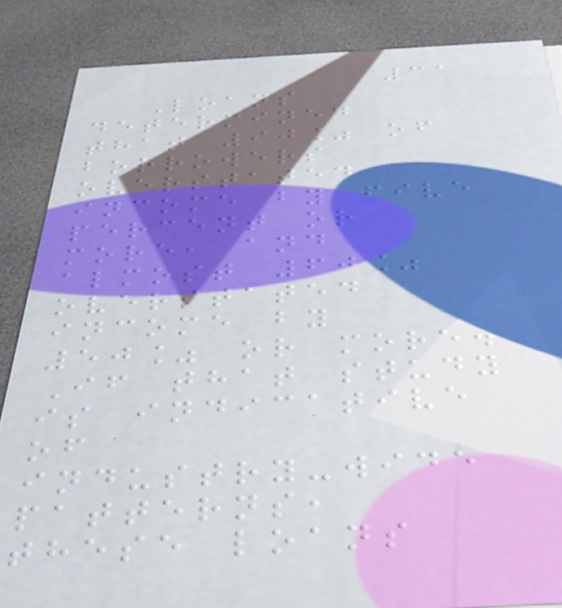31
Loans
determined
that 90% of
borrowers
overstated
income by five
percent or
more, and
almost 60%
overstated
income by
50% or more.
If that study
is indicative
of
industry-wide
patterns,
these loans
